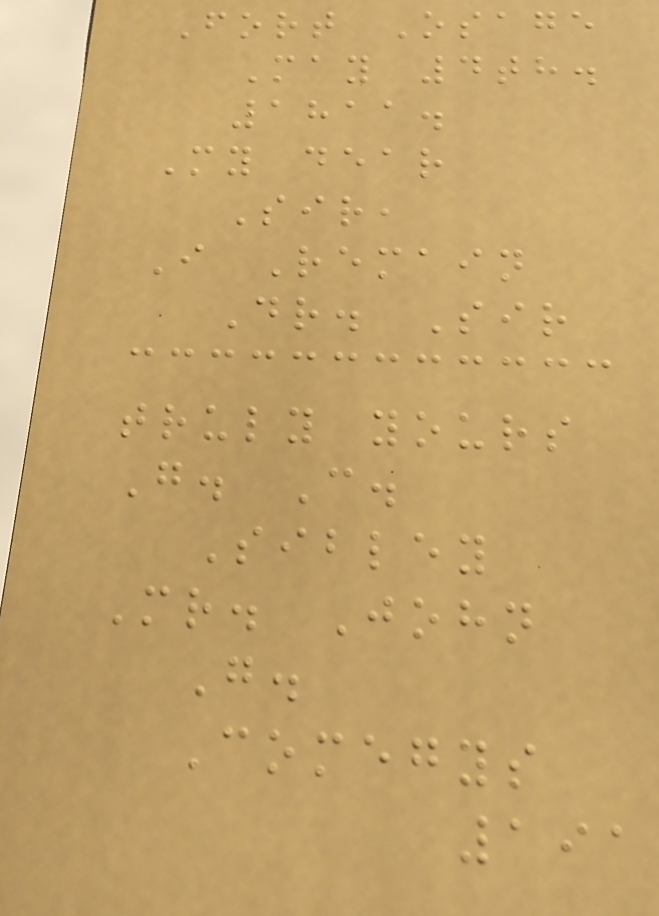Fort Osage
May 4th.
1811.
My dear
Sir,
I Remain
Dr. Sir
truly yours
G. C.
Sibley
Mr. John
G.
Comegys
191
